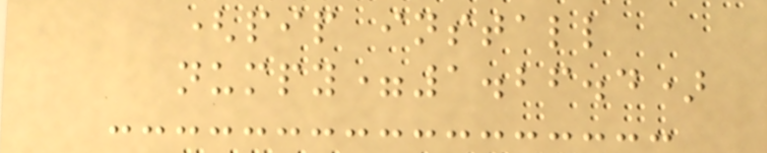(pip install
numpy=1.26.4)
